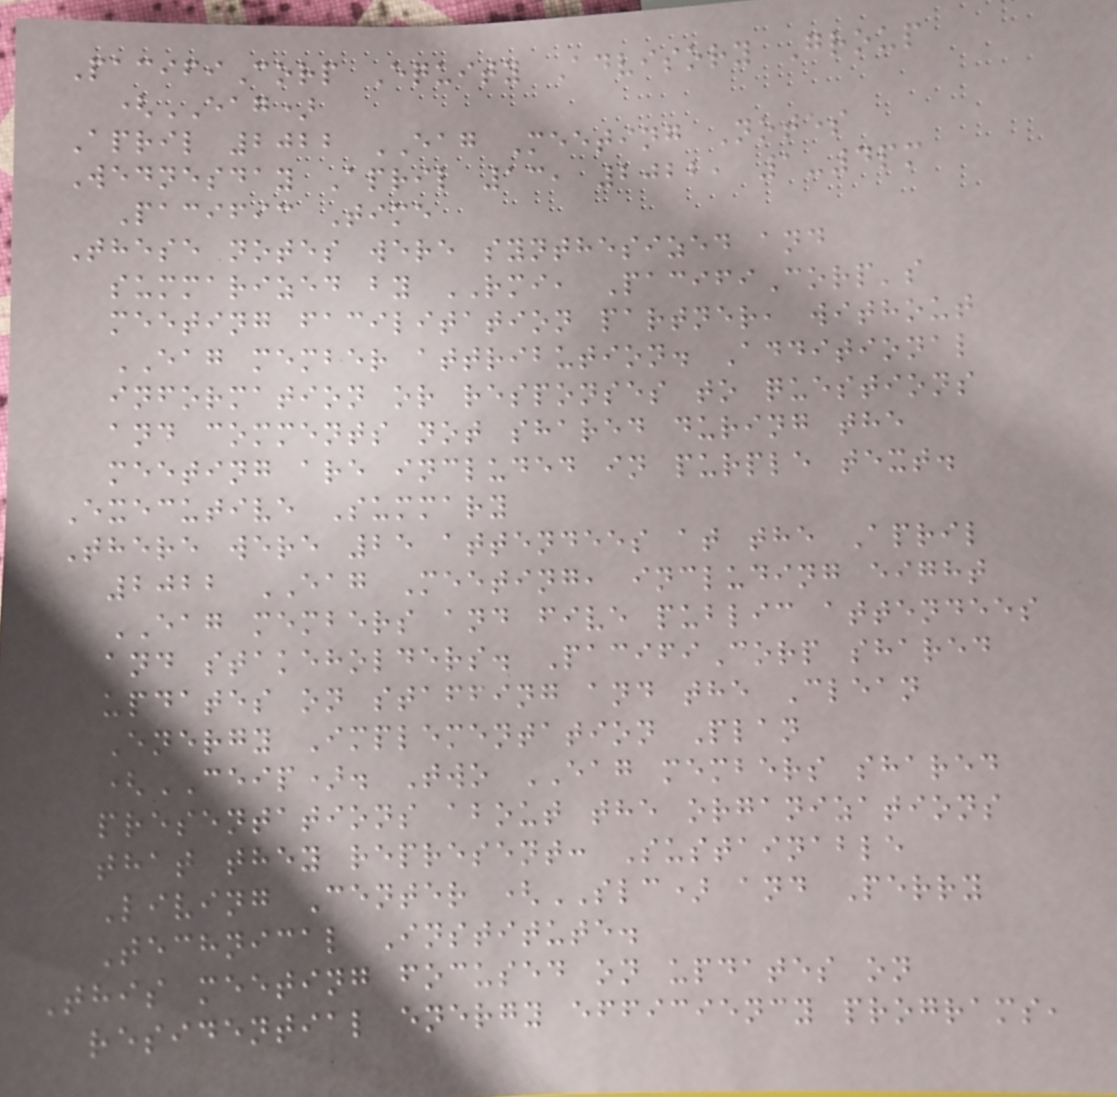PacifiCorp Equity Advisory Group
(EAG)
April 2022 EAG Meeting Notes
Wednesday April 13, 2022, 1-4pm
Pacific Time
These notes were synthesized and
summarized by RMI, PacifiCorp's
meeting facilitation partner, without
EAG member attribution. Additional
information or responses to questions
and comments not shared during the
meeting are included in purple text.
Executive Summary
There were 25 attendees at the April
2022 EAG Meeting, including eight
EAG members and five public attendees
and stakeholders. PacifiCorp shared
updates on staffing and the Clean
Energy Implementation Plan
(CEIP). Two EAG members shared
presentations about the organizations
that they represent: Sustainable
Living Center (SLC) and Perry
Technical Institute.
This meeting focused on updates on
residential energy efficiency programs,
